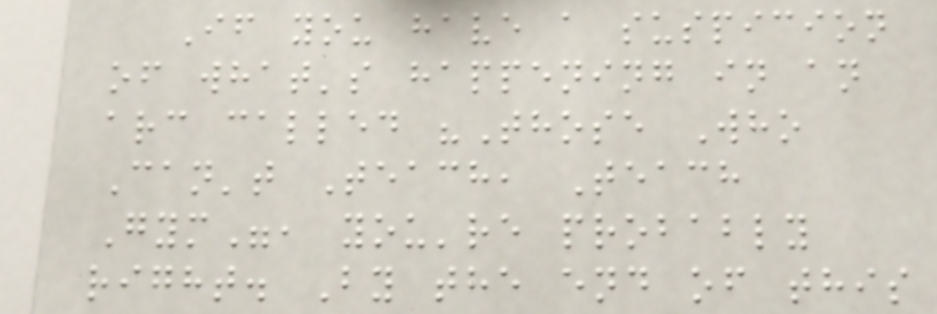If you have a suspicion
of what's happening in an
arc called "Those Who
Can't Teach, Teach
Gym", you're probably
right. By the end of this
